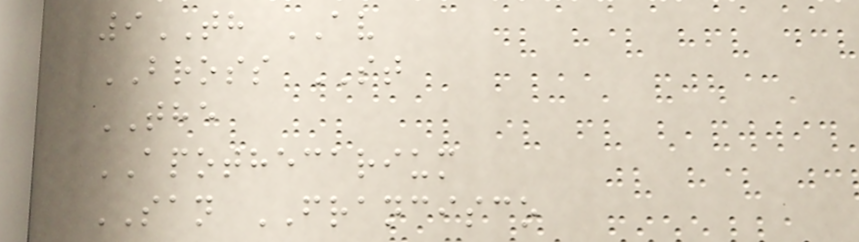9TH AV
BROSS ST
THE
APOTHECARIUM
SAN FRANCISCO
